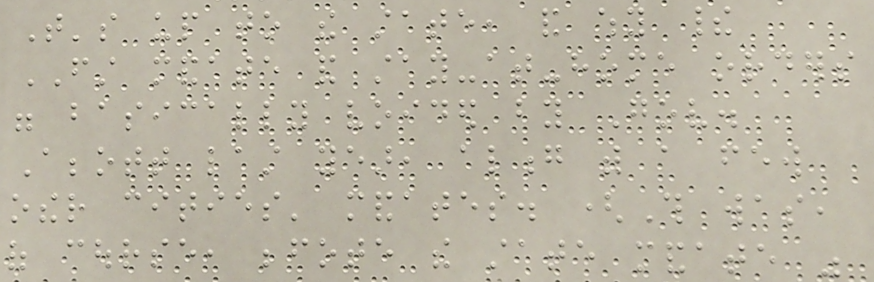That's up to the state, and why their
FIRST mandate and stay-at-home orders
were basically voided by Gov.
Abbott last year, along with a few
other cities' mandates. (This was,
of course, befote the state mandate was
